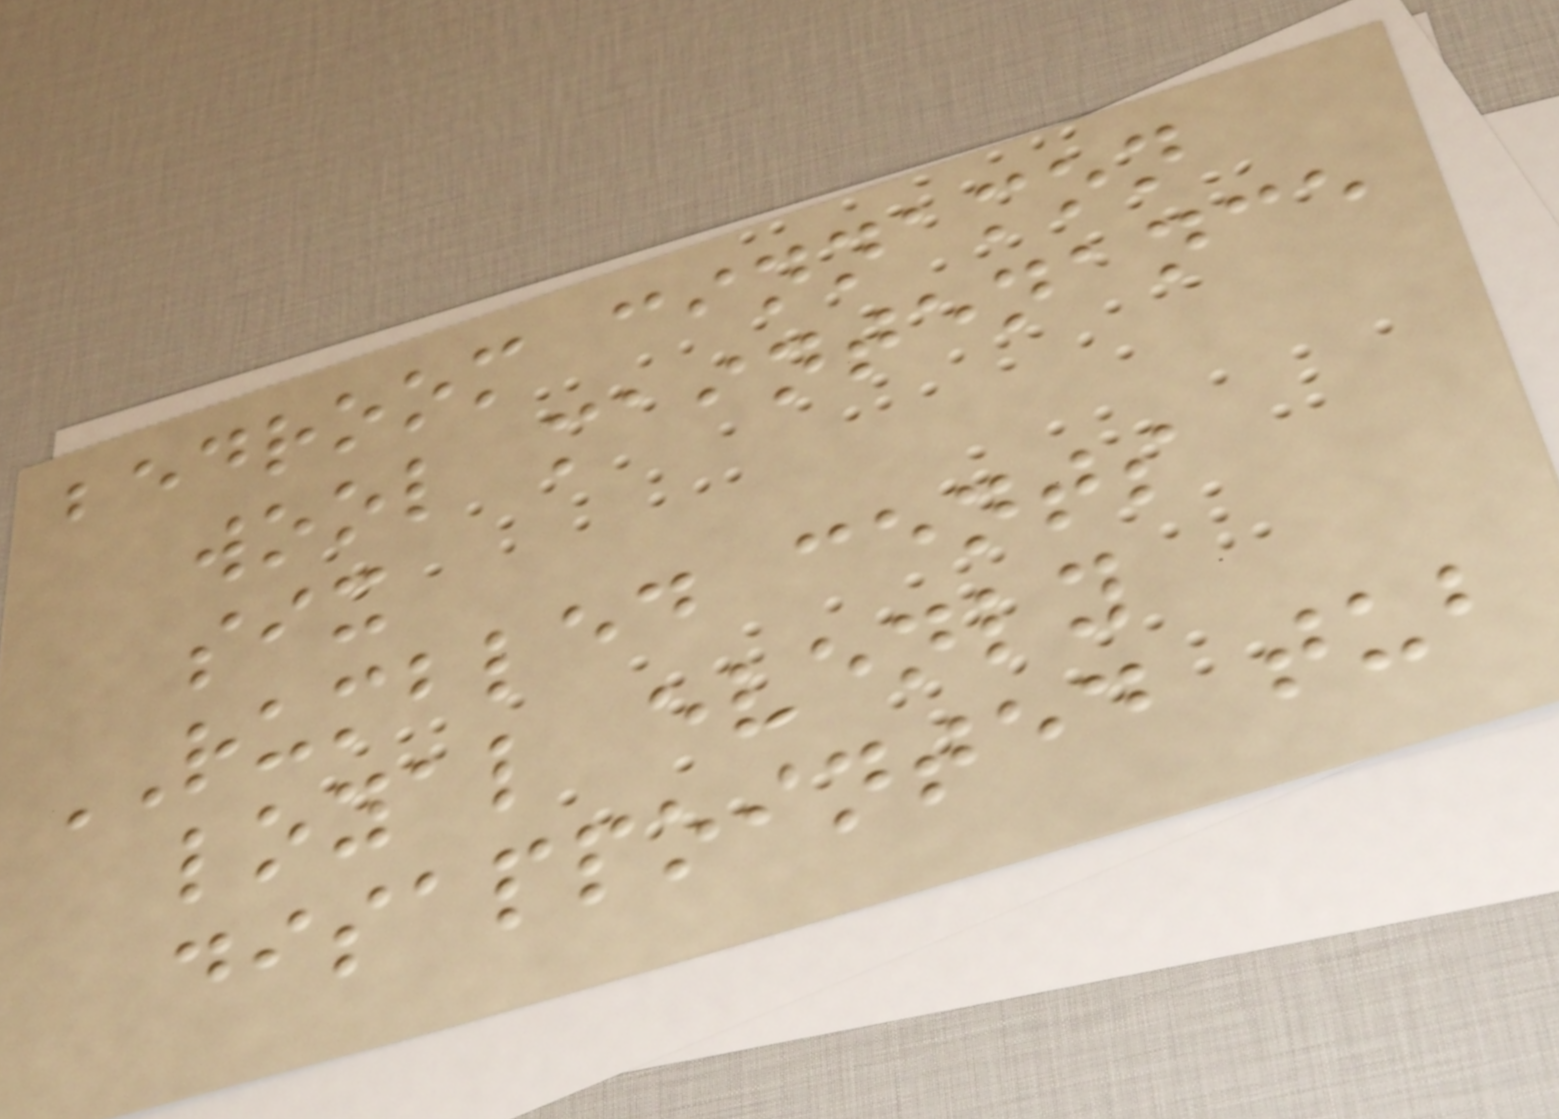bedroom cinnamon
wool maintenance
six
RUMBLED cents
loyal evenly
disappointed tub
